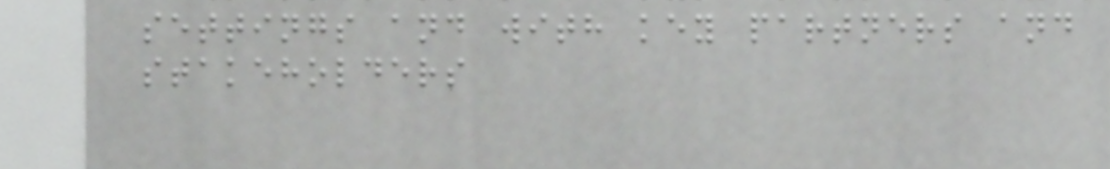settings and with key partners and
stakeholders
